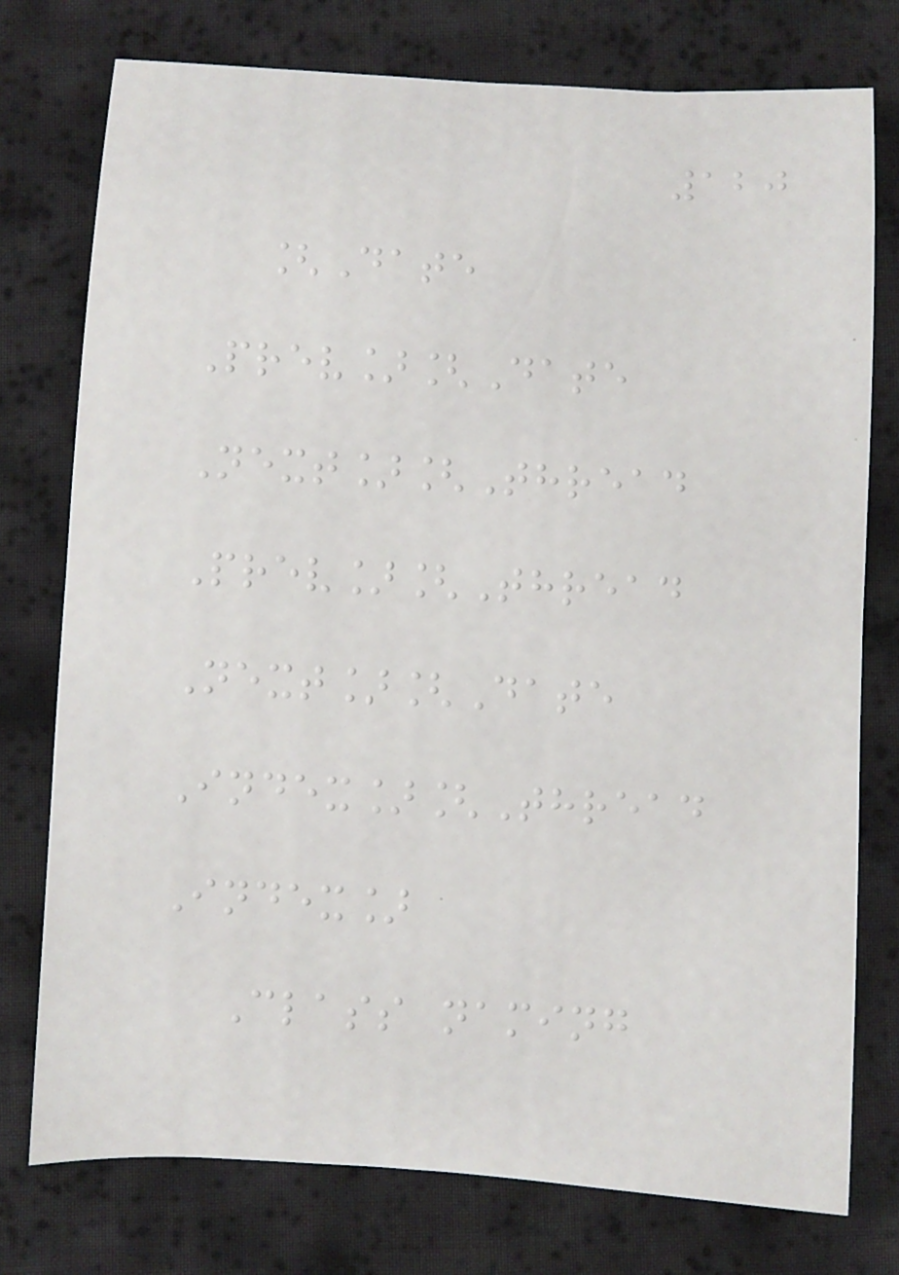120
[Date
Prev][Date
Next][Thread
Prev][Thread
Next][Date
Index][Thread
Index]
Class naming
